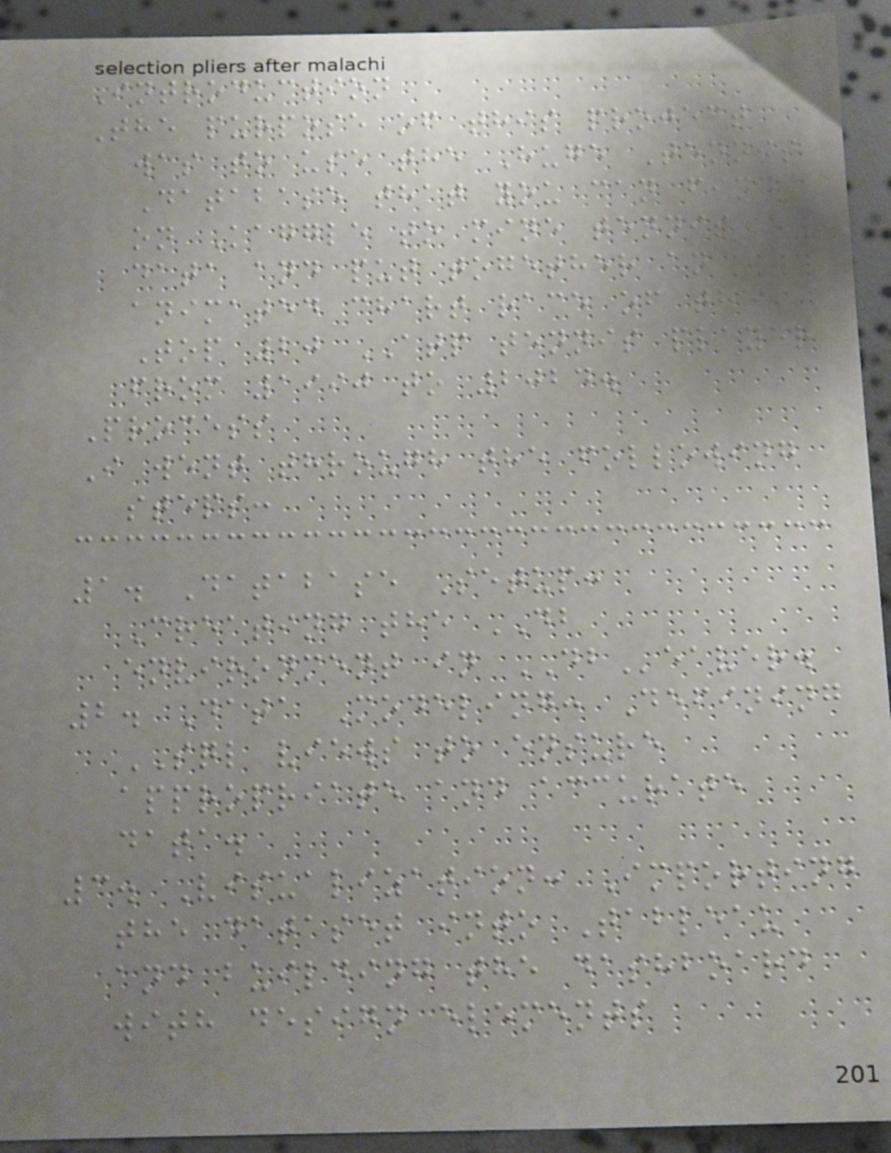Introduction
The purpose of this project
was to use the Huge Tennis
Database that you can find
on Kaggle to mine tennis
data and put together an
animated chart race of the
Top 20 ATP tennis player
from 1990 to 2024.
Process
I went through the following
steps:
1. Database Setup:
Creating the DB
environment in DBeaver.
2. Data Modeling: Defining
SQL views to ensure
appropriate and accurate
data.
3. Visualization: Importing
the dataset into Tableau
and building the dashboard
with design elements
